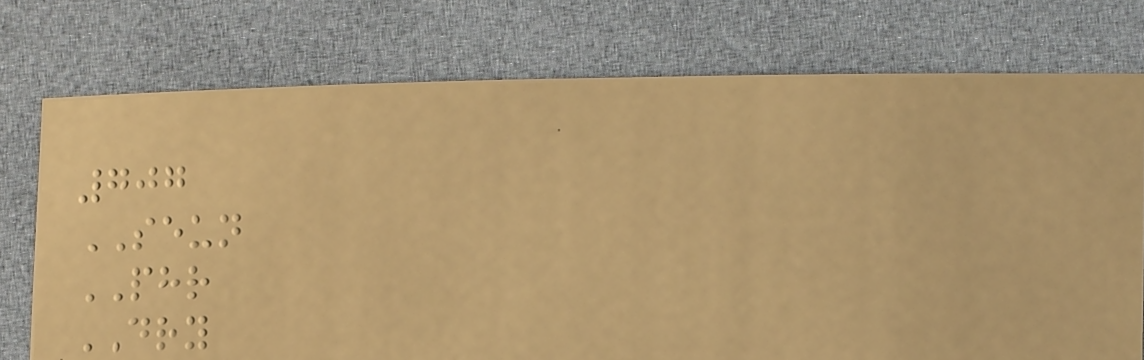707
SEUN
PHR
DRY
